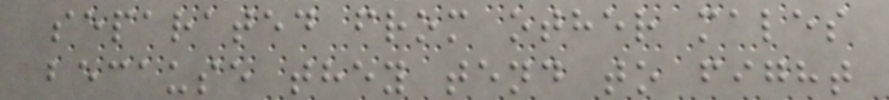separated from other males
because they tend to fight
